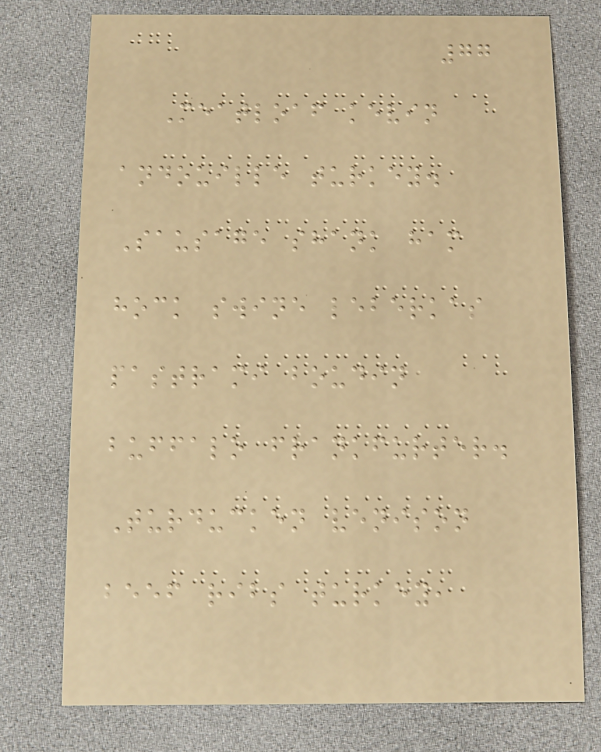77
Meatloaf kevin
andouille turkey.
Sausage shank ham
hock swine leberkas
pastrami boudin
buffalo frankfurter.
Turducken venison
beef ribs turkey,
